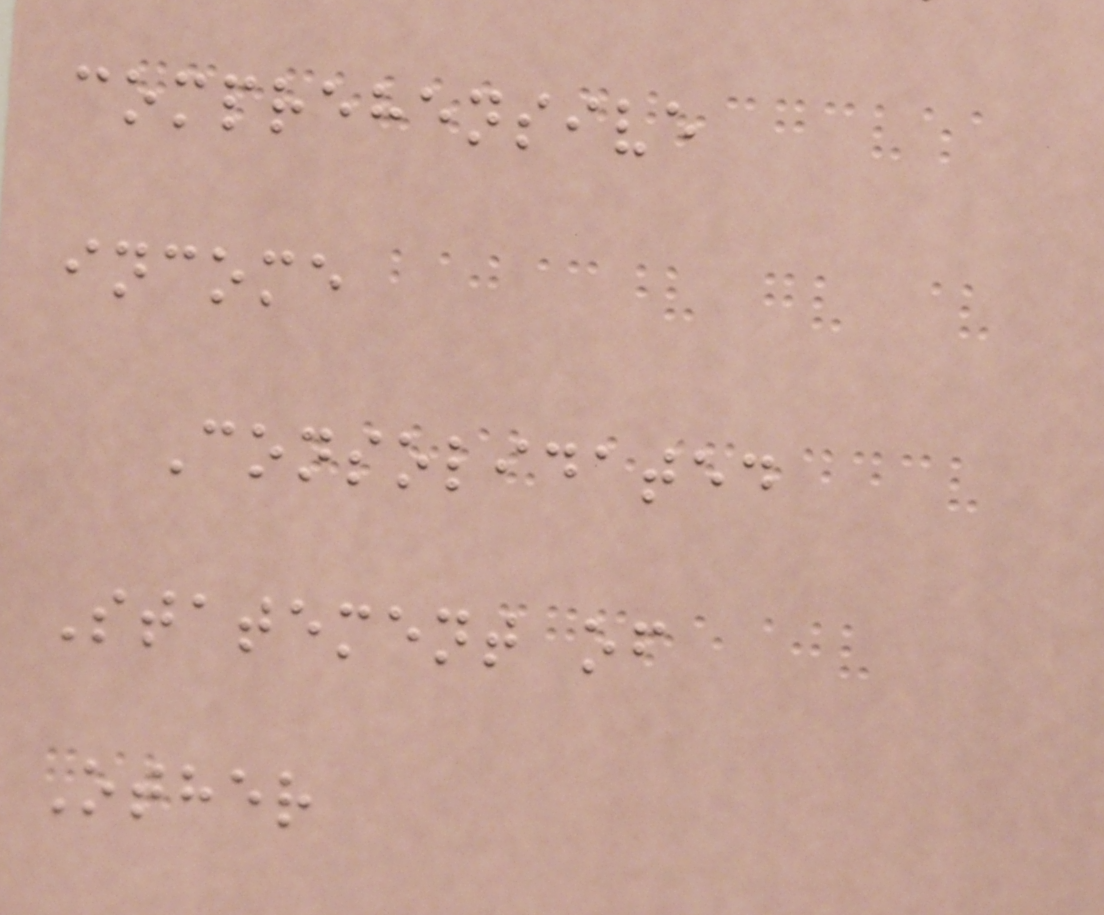comprehensive
income
Consolidated
Statement of
Other
